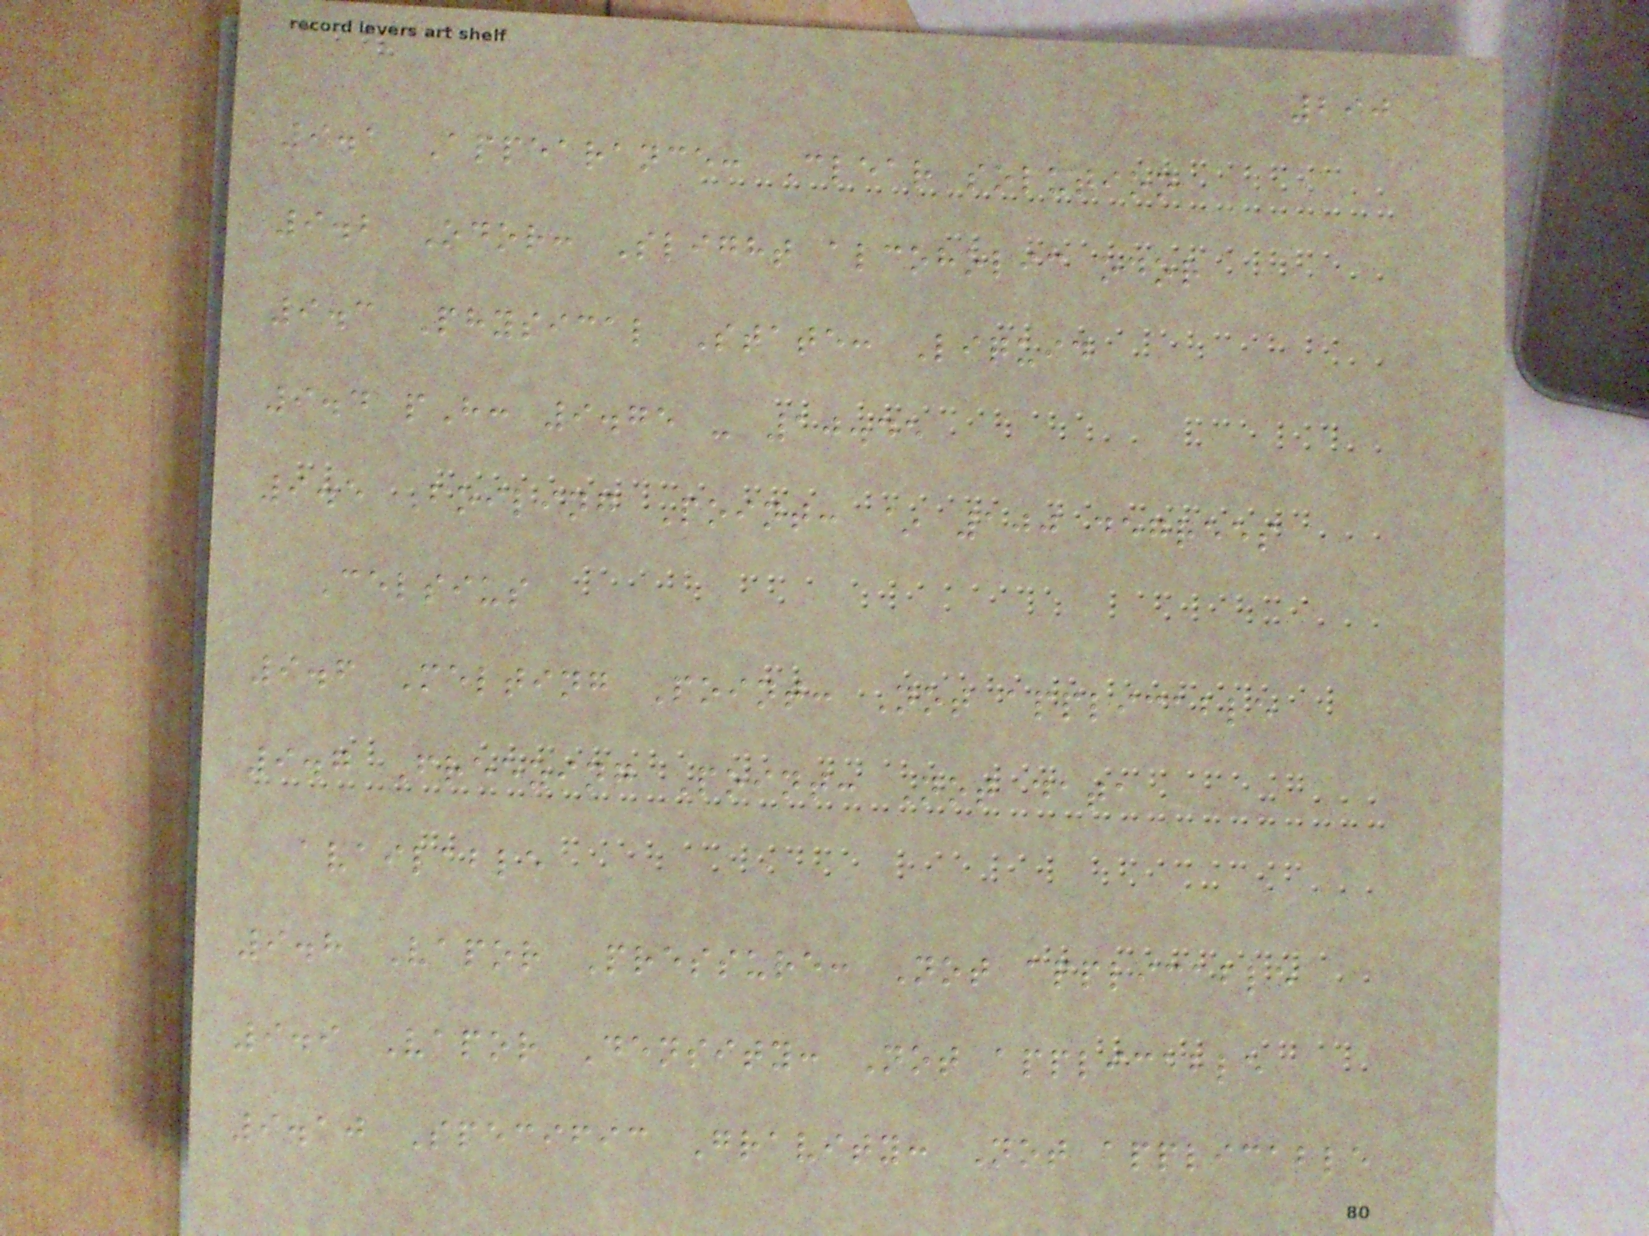290
9.1 Appearance: Clear solution
9.2 Odor: Slight alcoholic odor
9.3 Physical State: Liquid
9.4 pH: 9.75 - 10.45
9.5 Boiling Point: ~ 100 degrees
Celsius
9.6 Melting Point: Not applicable
9.7 Freezing Point: Not data
available
9.8 Vapor Pressure: Not applicable
9.9 Vapor Density: Not applicable
9.10 Specific Gravity: Not applicable
